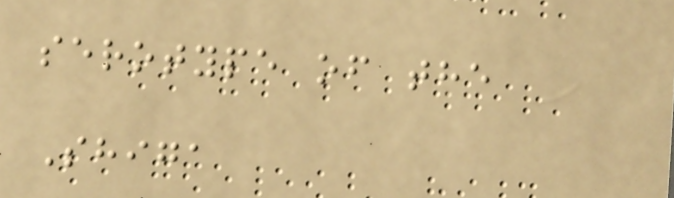serotype of the
Shiga
